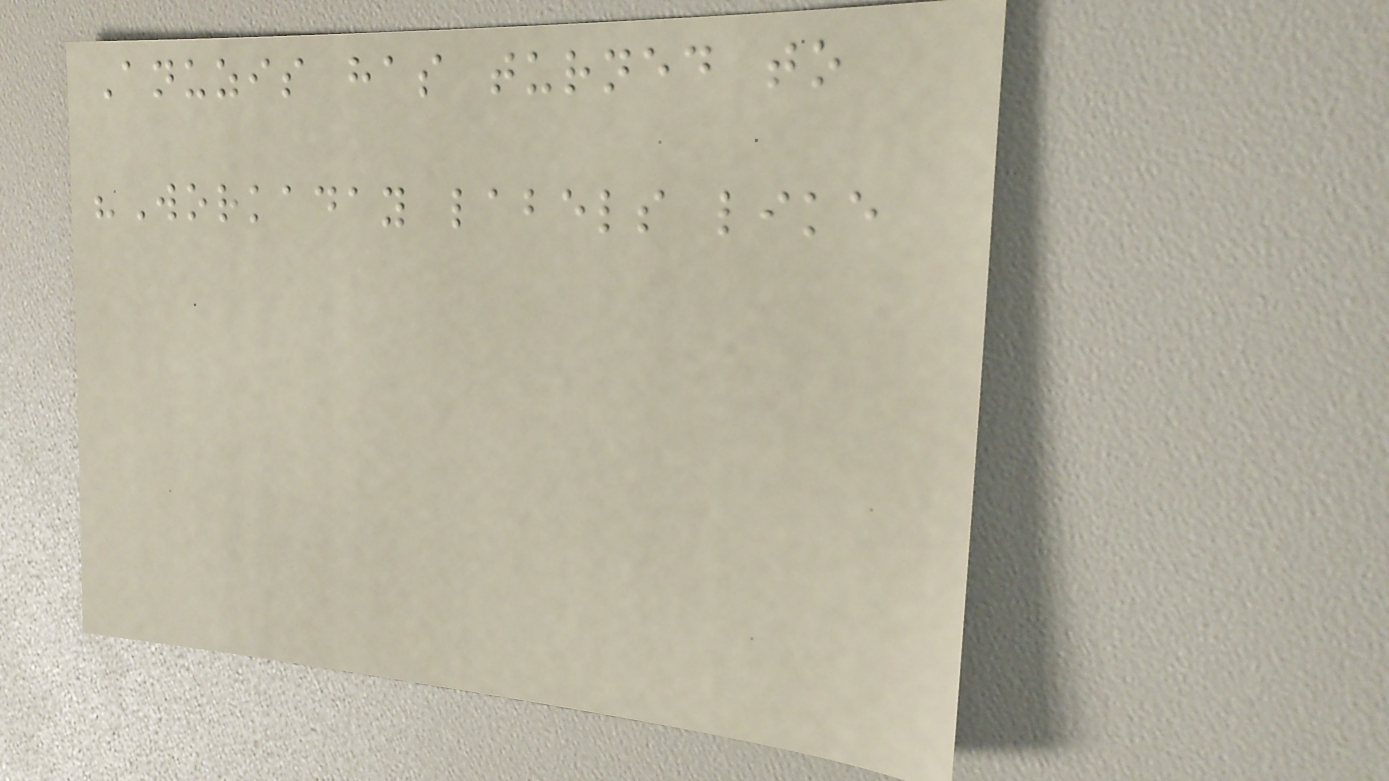Anuzis has turned to
"Workaday labels like
